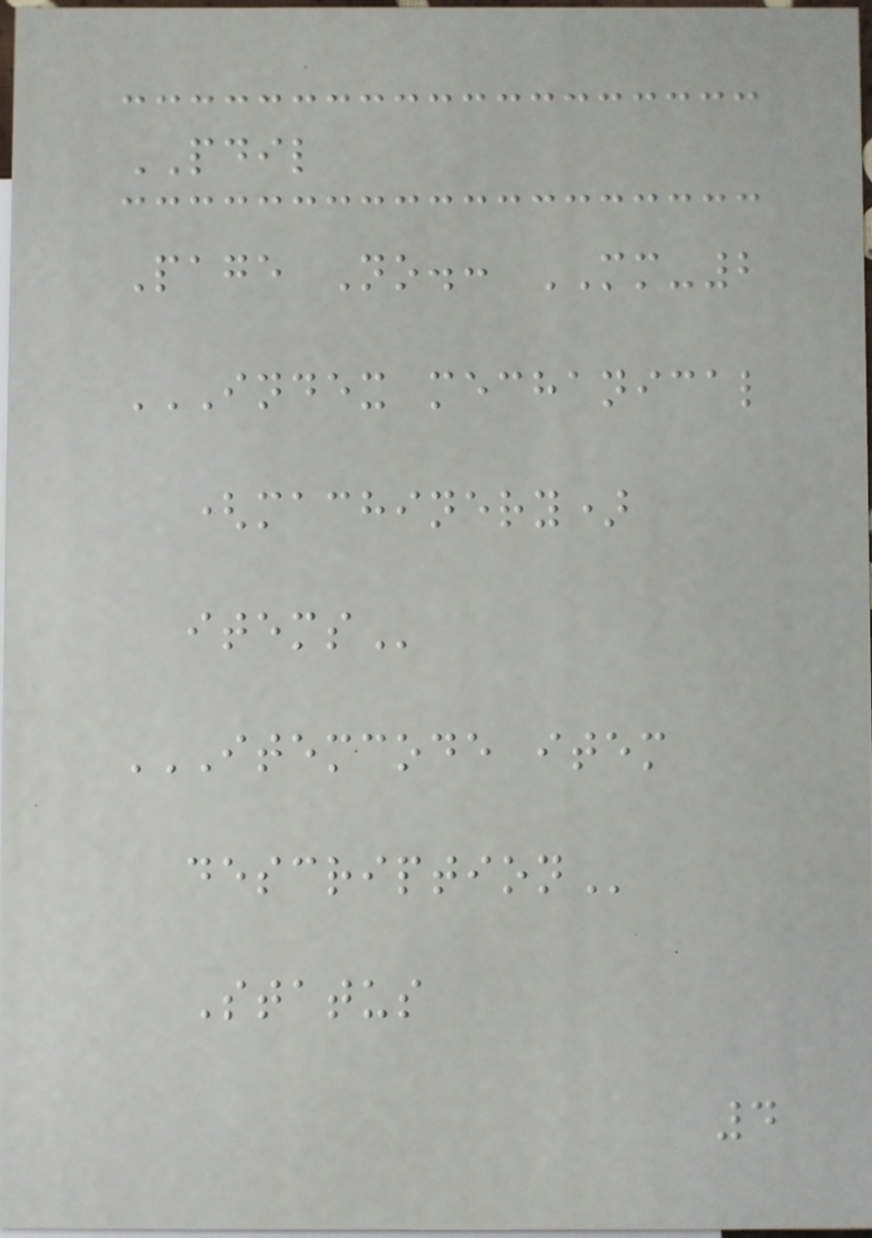PDIL
Page No.: MM-2
INDEX MECHANICAL
(MACHINERY)
ITEMS
ITEMCODE ITEM
DESCRIPTION
Status
4
